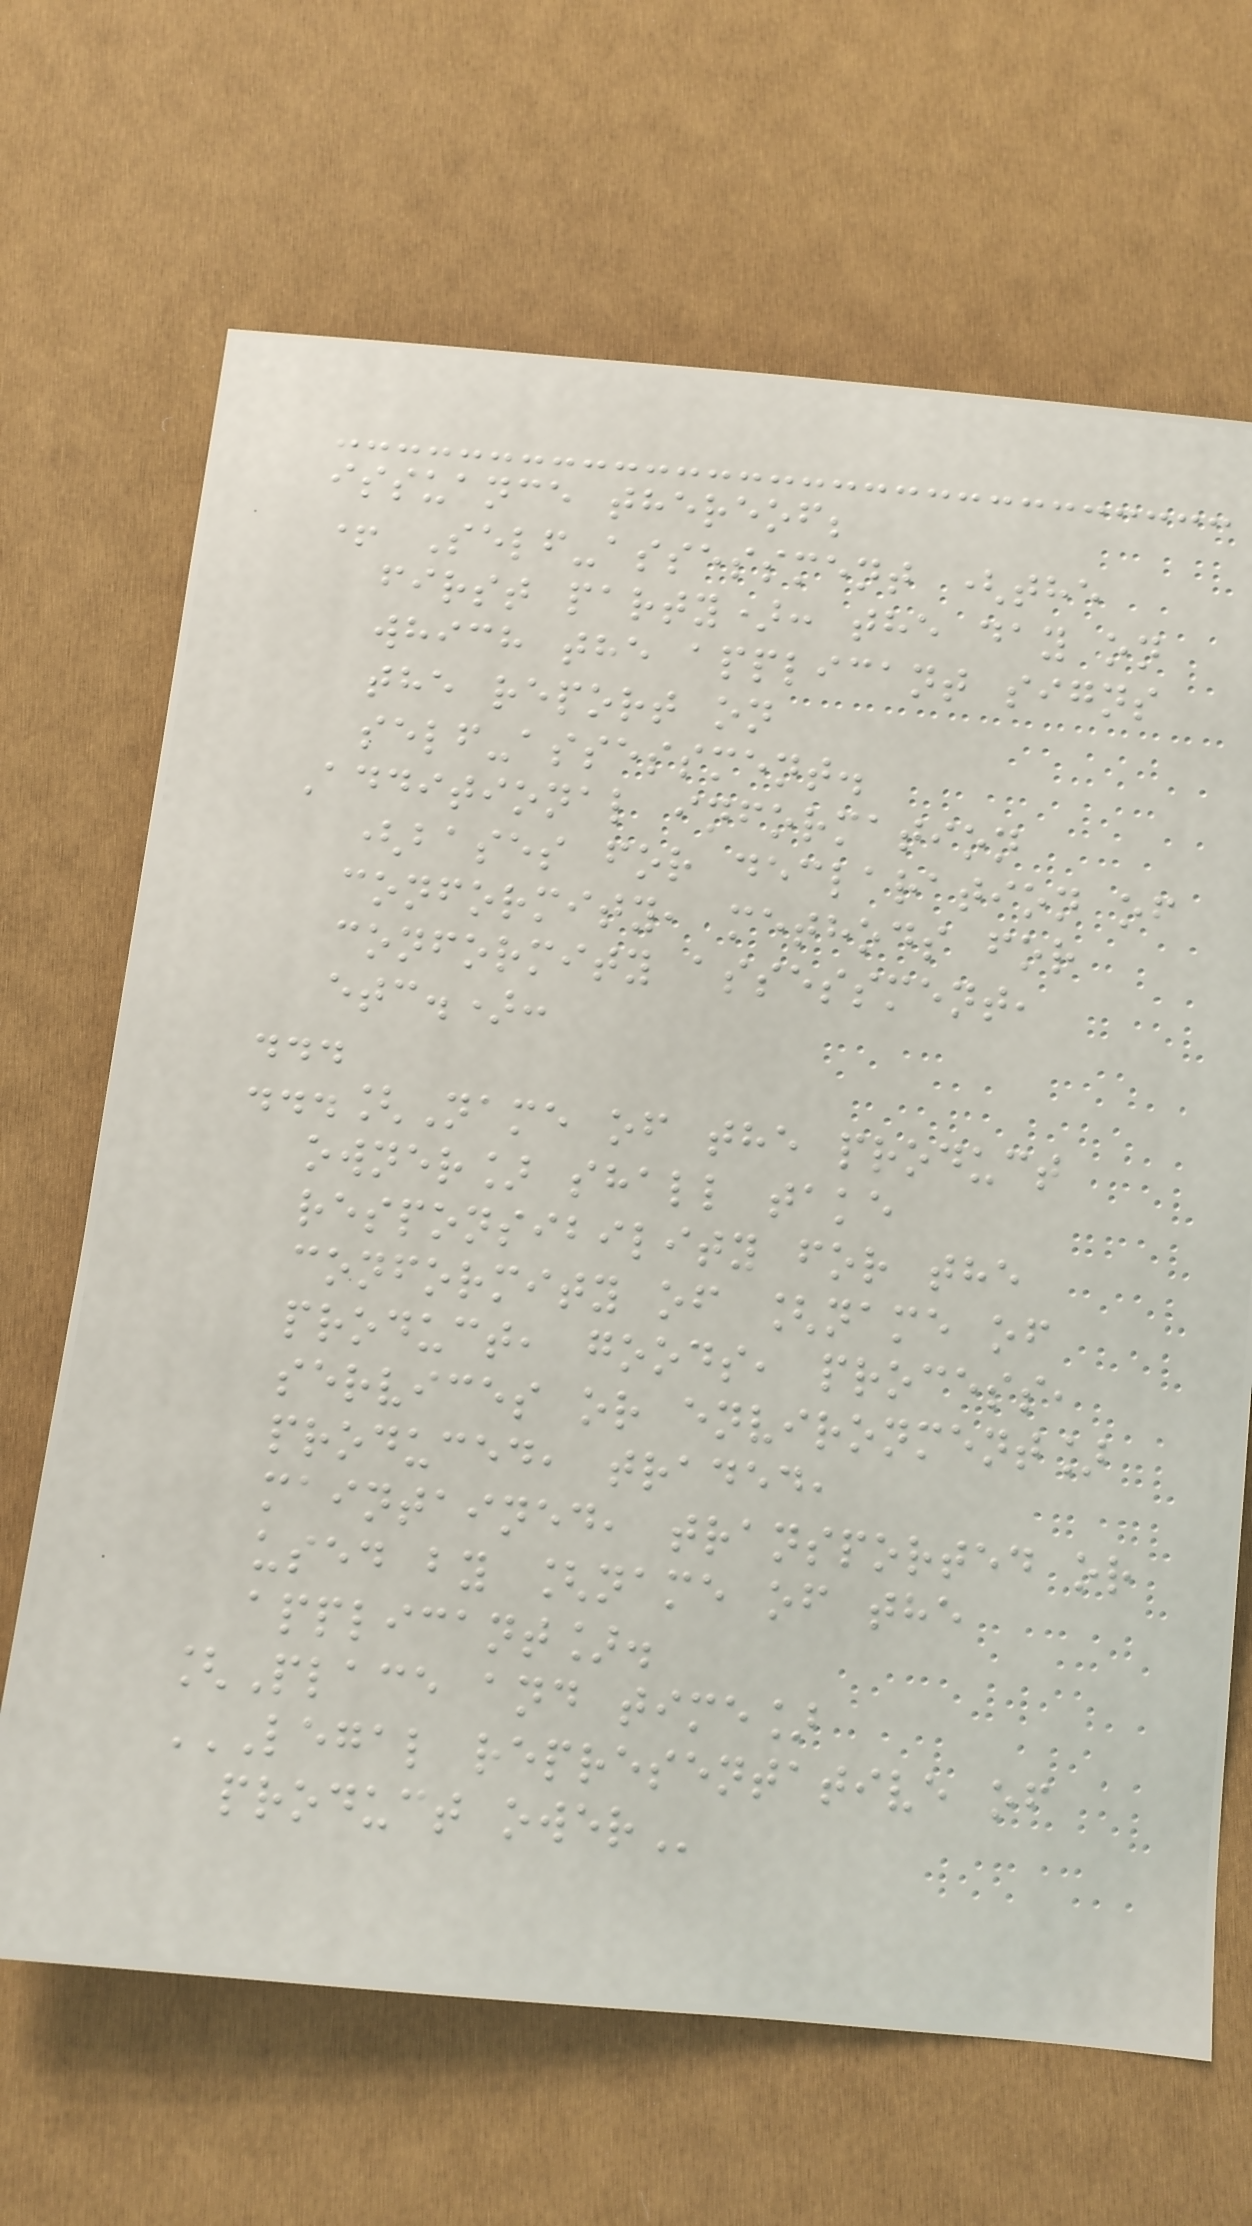issuance thereof;
+ Self-assessment (the
first party): the day on
which the applicant signs
the report on
self-assessment.
Additional information
(bases for declaration of
conformity, methods for
conformity assessment,
etc.):
...
...[Name of the product
owner] shall take
responsibility for the
conformity of [name of
product, goods, process,
services or environment]
produced, traded,
maintained, transported or
used by [name of the
applicant].
[Place and time]
LEGAL REPRESENTATIVE OF
PRODUCT OWER
